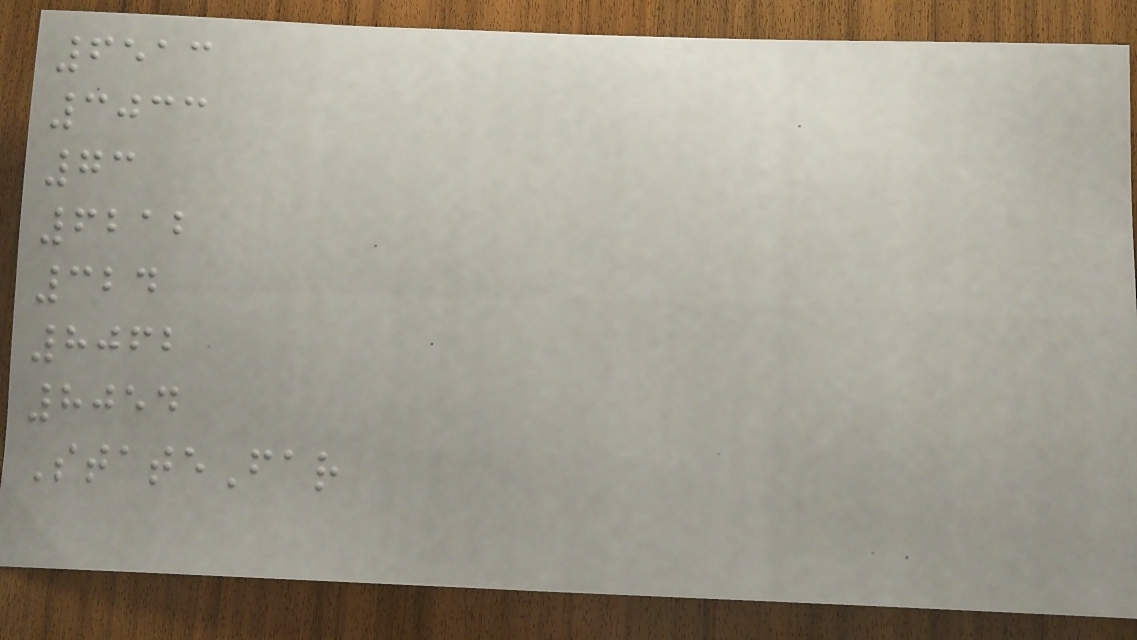6513
3033
73
6212
324
8062
8054
StateFar
